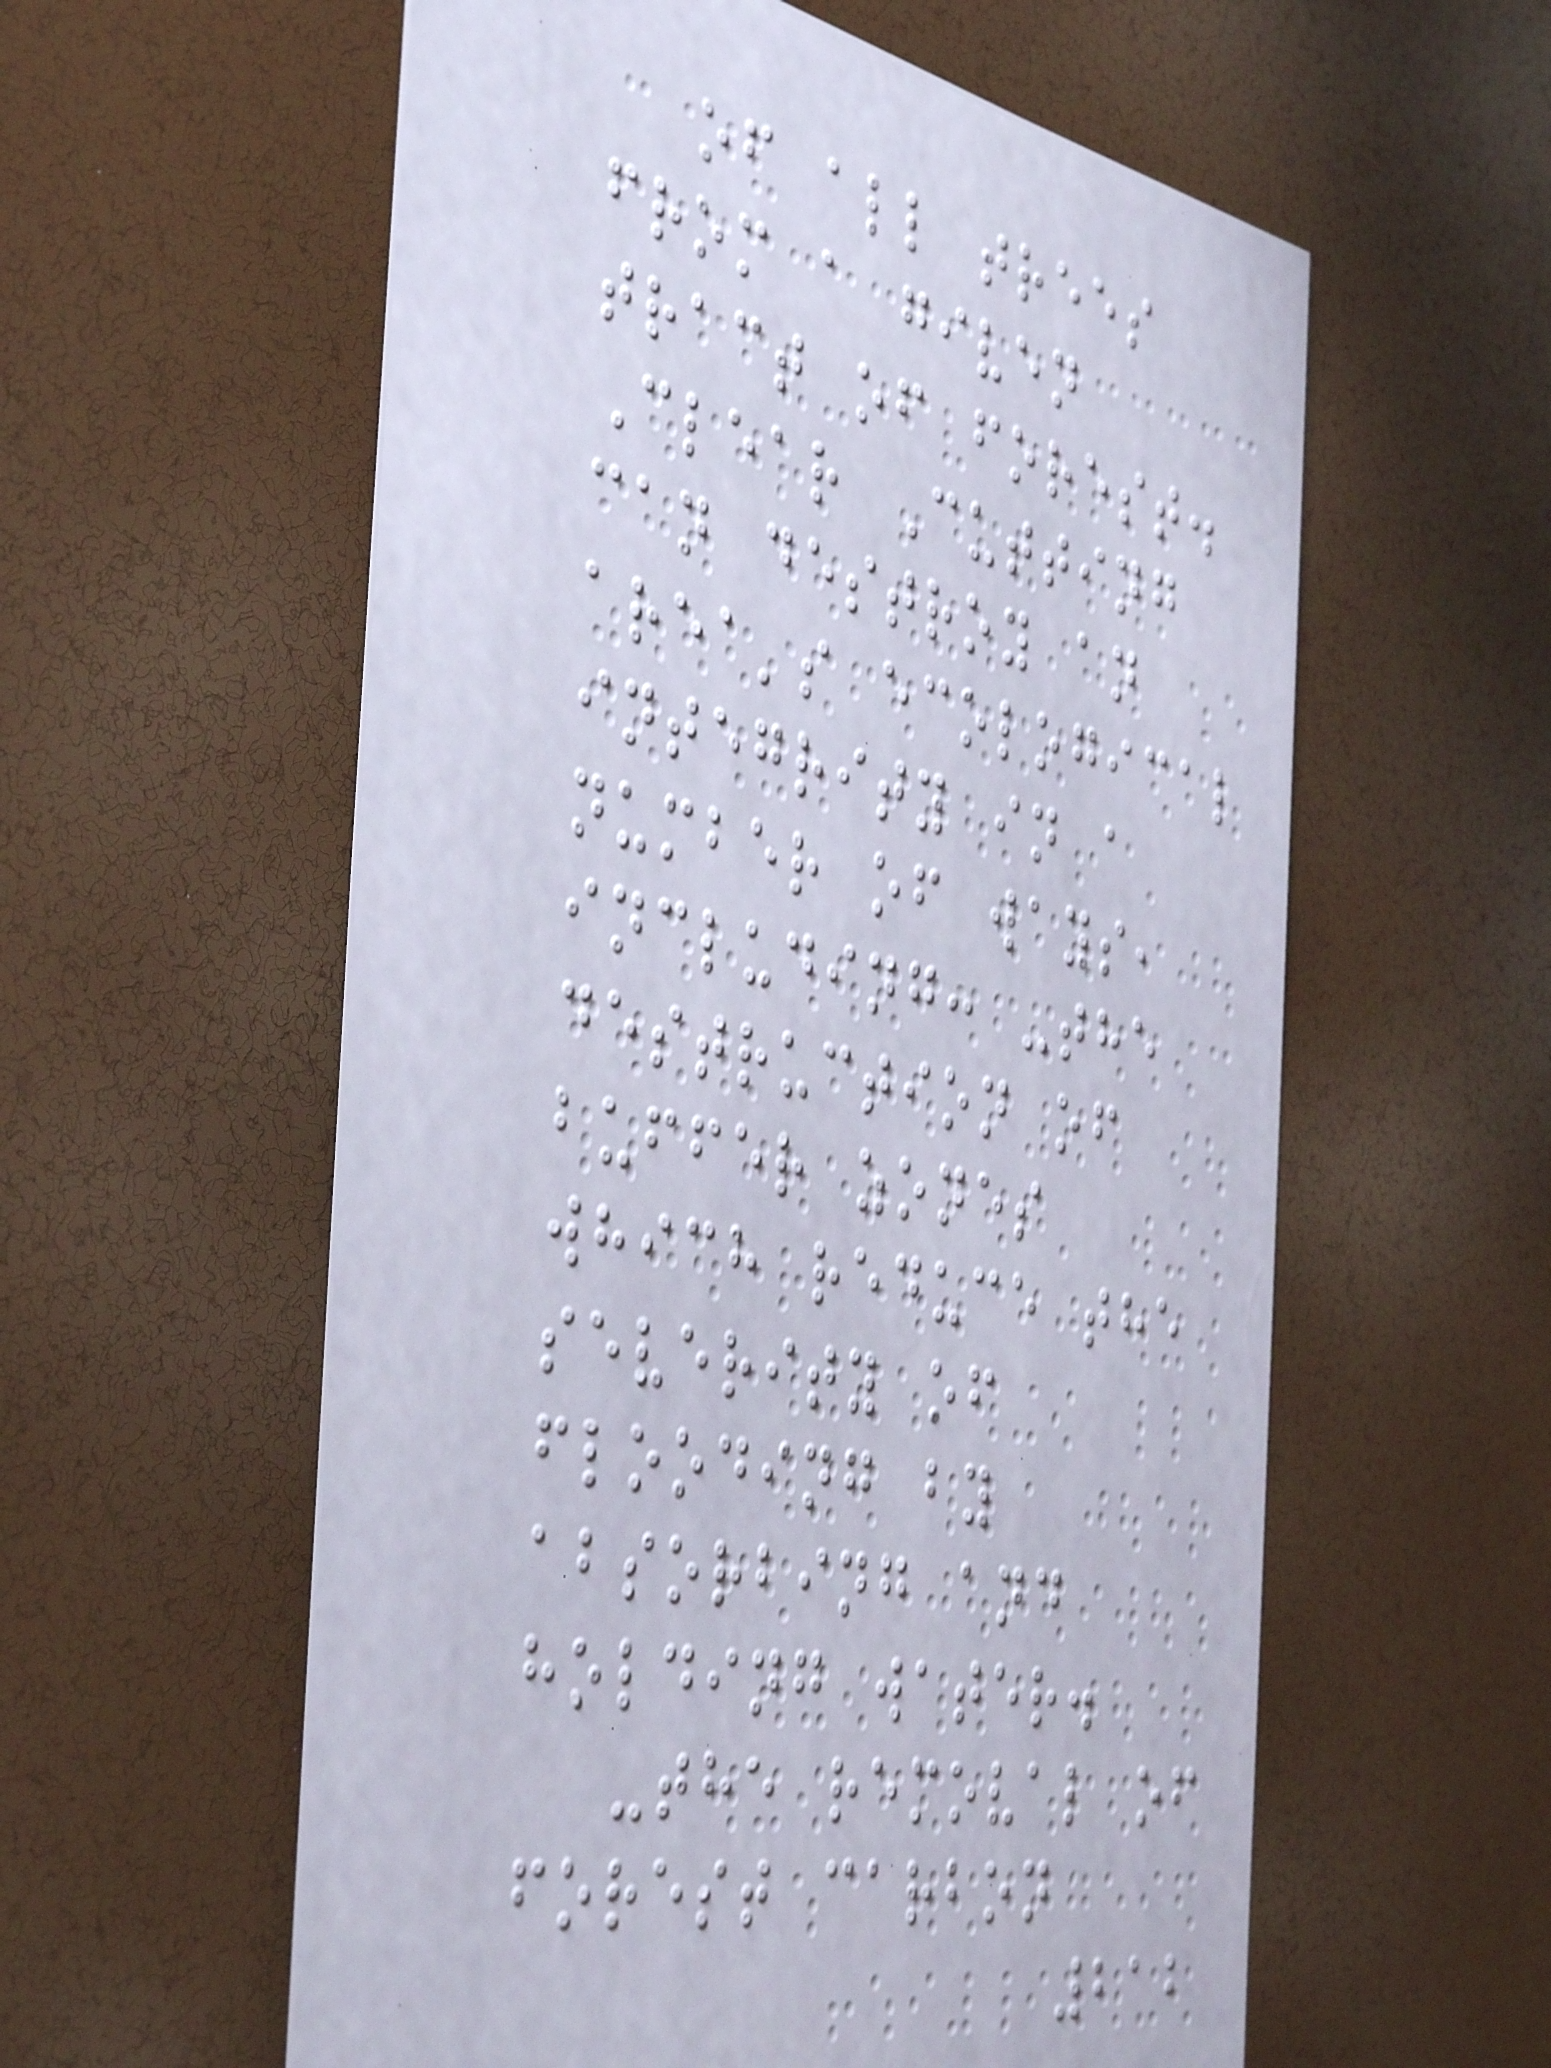of all trees
from a given
tract of forest.
Clear Cutting
can destroy an
area's ecological
integrity in a
number of ways,
including: -the
destruction of
buffer zones
which reduce the
severity of
flooding by
absorbing and
holding water.
-the removal of
forest carbon
212
